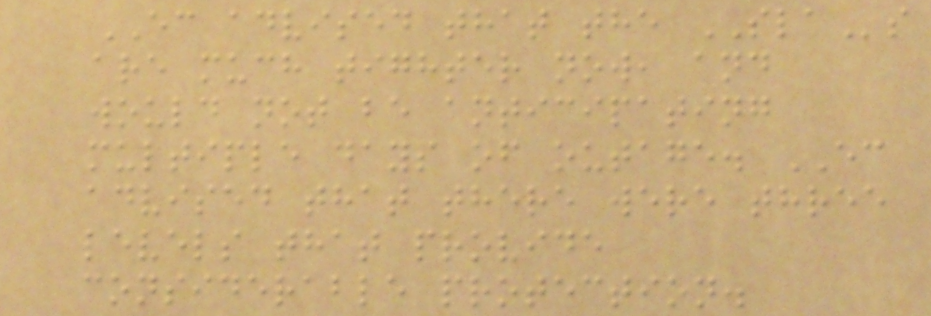EC advised that the SLAs
are much tighter now, and
would not be anticipating
multiple days of outage. EC
advised that there were three
levels that provide
considerable protection.
